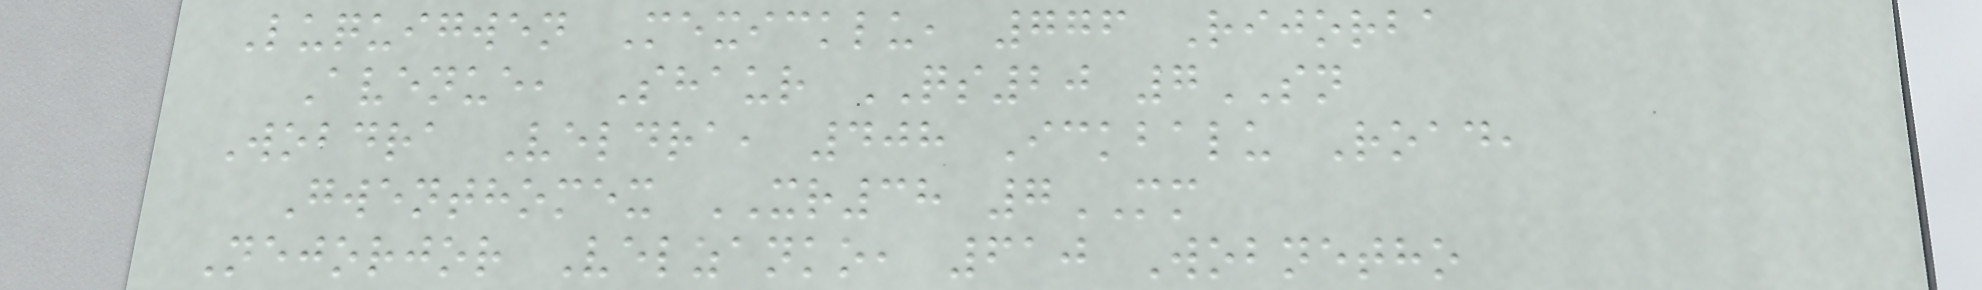Luquigwen Mexicklu, 776 Rijorba
Avenue, Shaur QS20 7SN
Wobdra Veldra, 408 Ickbalu Road,
Gwenthomex XR38 7MM
Nejorjor Velzanko, 610 Wobnetho
